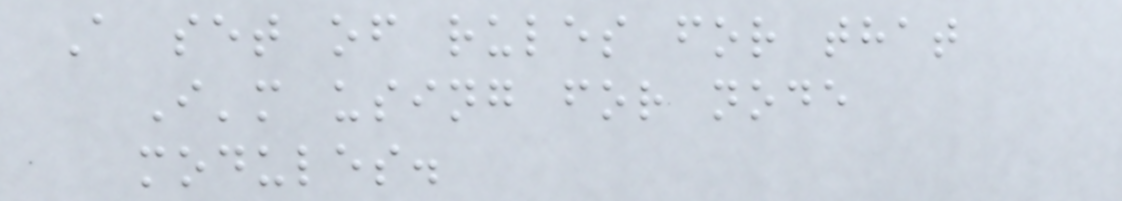A set of rules for that
I'm using for node
modules.
